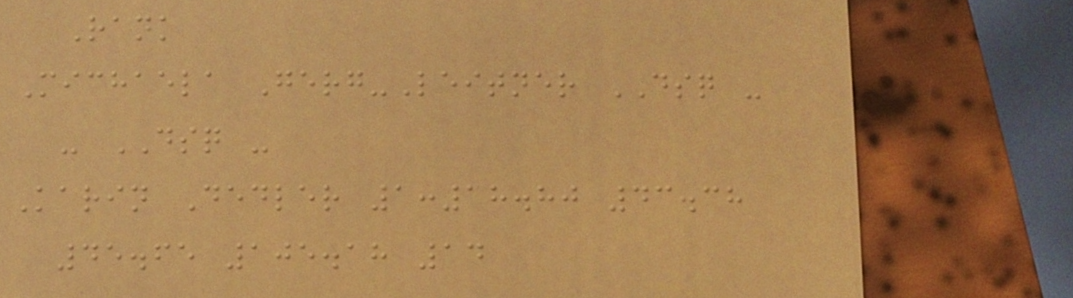Rank
Michaela Gerg-Leitner DSQ -
- DSQ -
Karin Dedler 1:18.80 43.38
45.65 105.18 14
